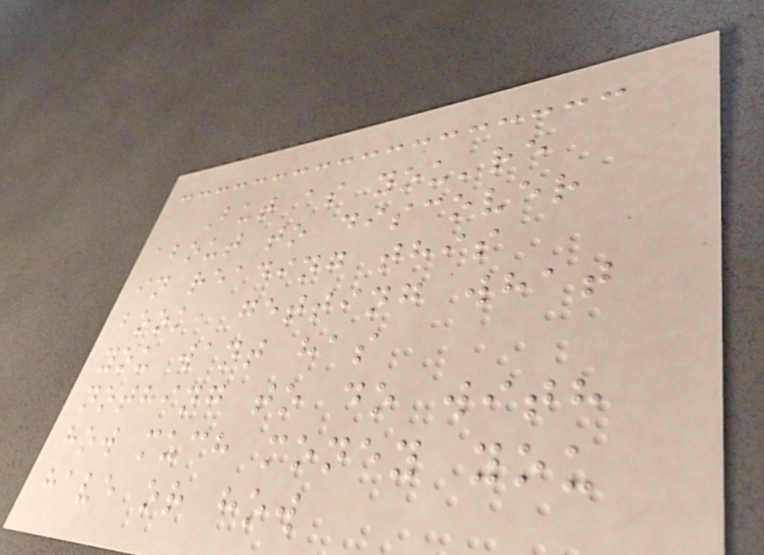But as you're
about to discover
in reading this
book, getting what
you want has
nothing to do with
how much money you
have or how
